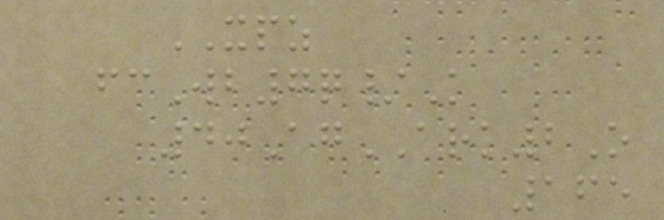XPZ
fcWb7q/K
40AgARK2O
165
